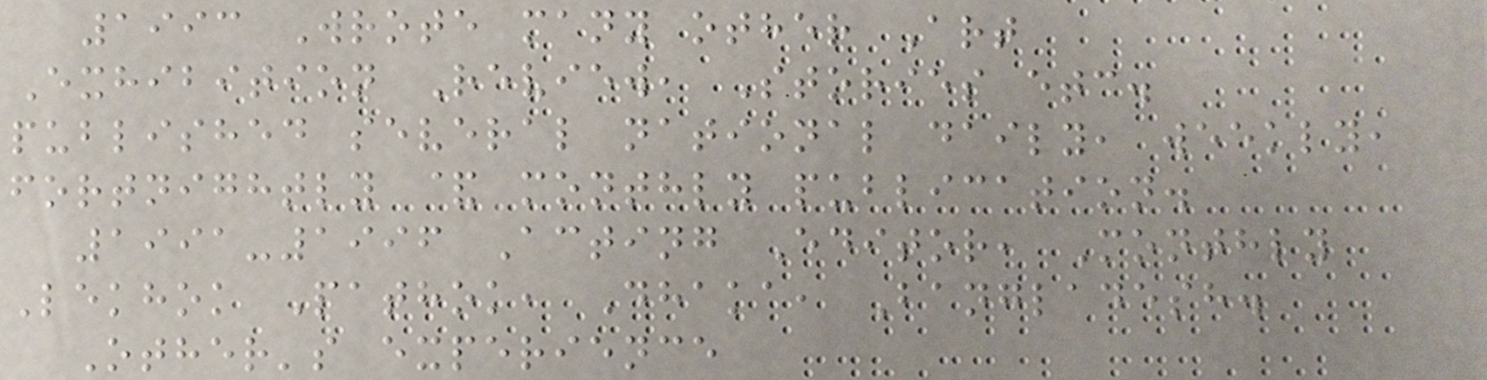1993 Wrote many other Art
Exhibition Review, Stories etc.
published several national daily, weekly,
fortnightly & monthly publication.
1991-1996 Acting Editor, Monthly
Lekhok Pathok, Dhaka, Bangladesh.
Other's experience
